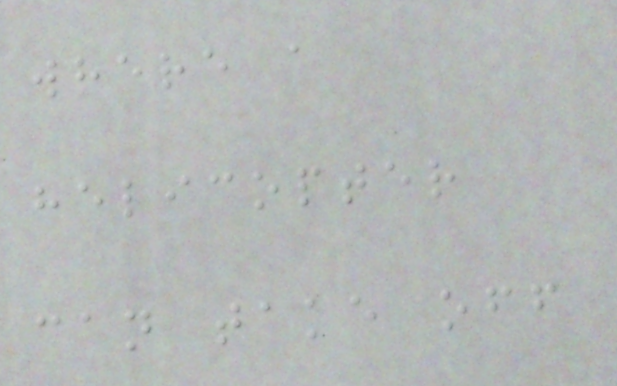where a
helicopter
can take off
